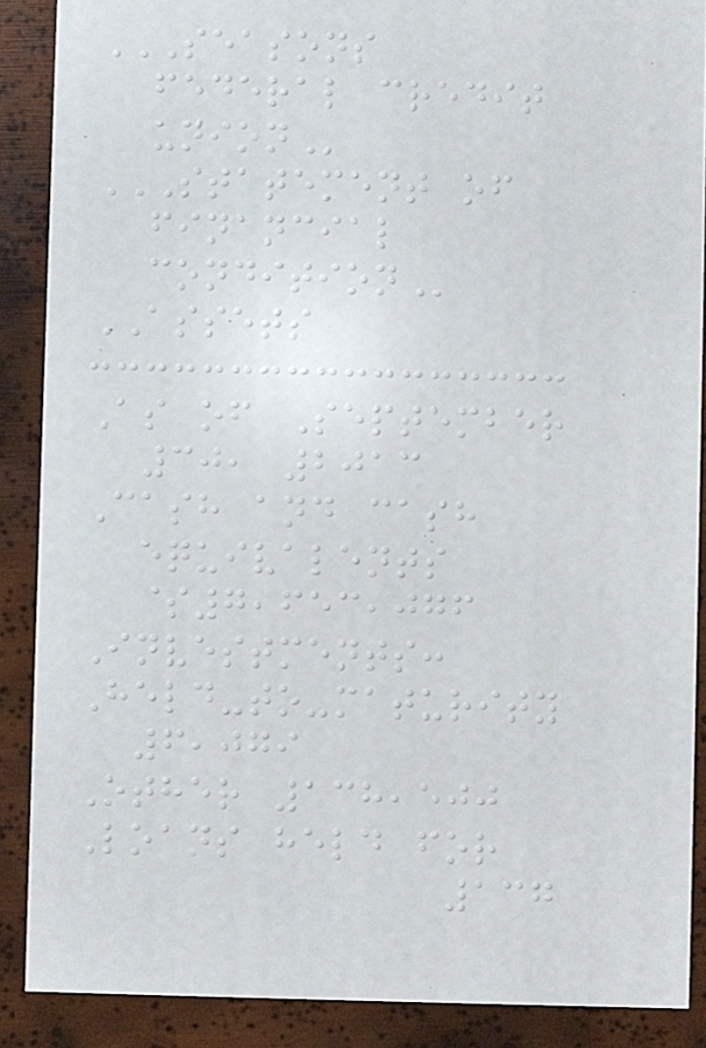SEASONS
FEDERAL CREDIT
UNION
STATEMENT OF
FINANCIAL
CONDITION
ASSETS
As of September
30, 2013
Cash and cash
equivalents
$7,653,076
Investments:
Held-to-maturity
6,079
Other 138,500
Loans held for
137
